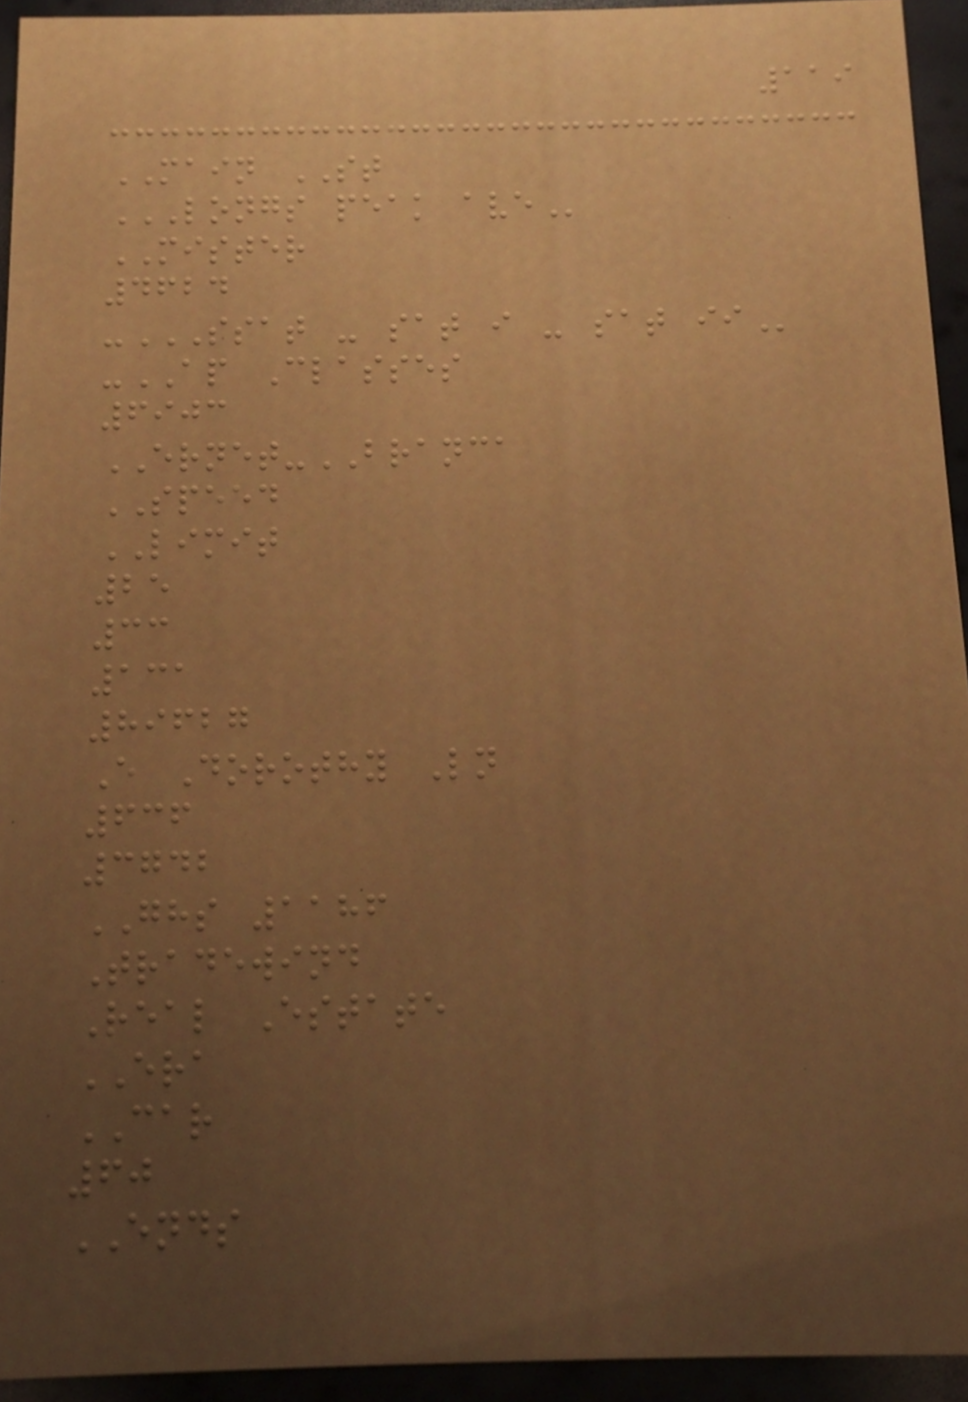119
MAIN ST
LONGS PEAK AVE
MISTER
4624
-SSAT - SAT I - SAT II
-AP Classes
6903
ERNET-BRANCA
SPEED
LIMIT
25
33
131
89627
E Dorothy Ln
636
3742
GHS 1186
Tradewind
Real Estate
ERA
CAR
60
ENDS
